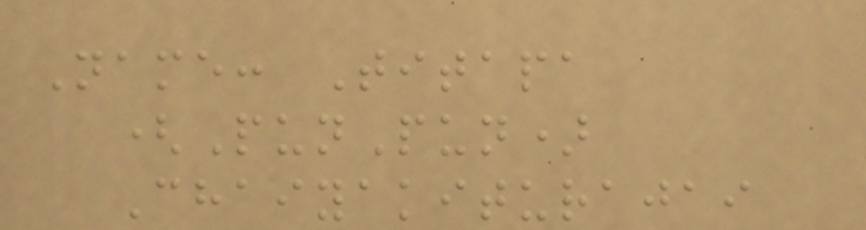Name: Titapa
(PunPun)
Chaiyakiturajai
